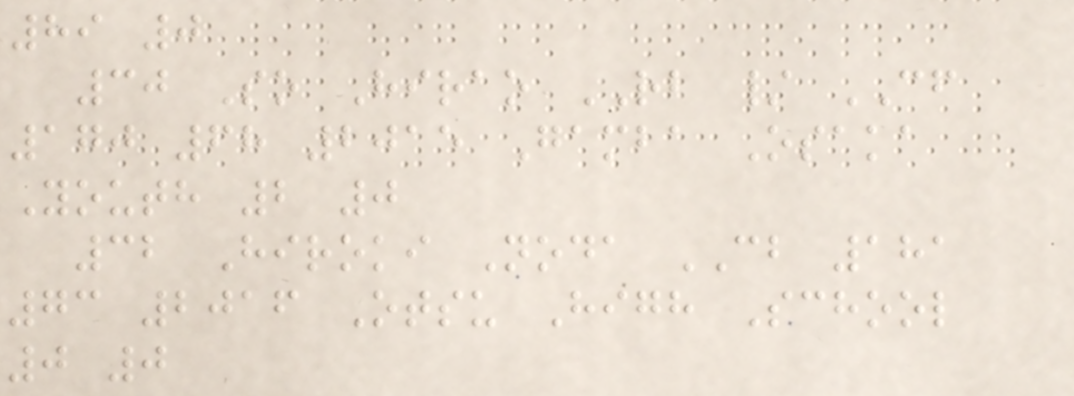89 0
30 So Hirao RB / CF
170 68 2015 Gamba Osaka
Youth 2 0
32 Hiroki Noda CB 181
73 2016 Otsu High School
0 0
